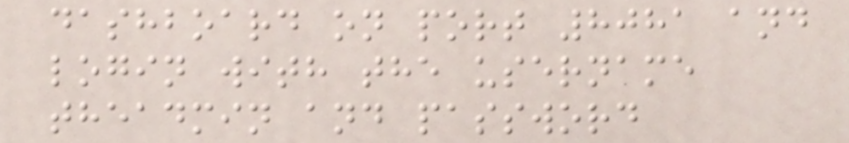dashboard on port 8081 and
login with the username
theadmin and password
